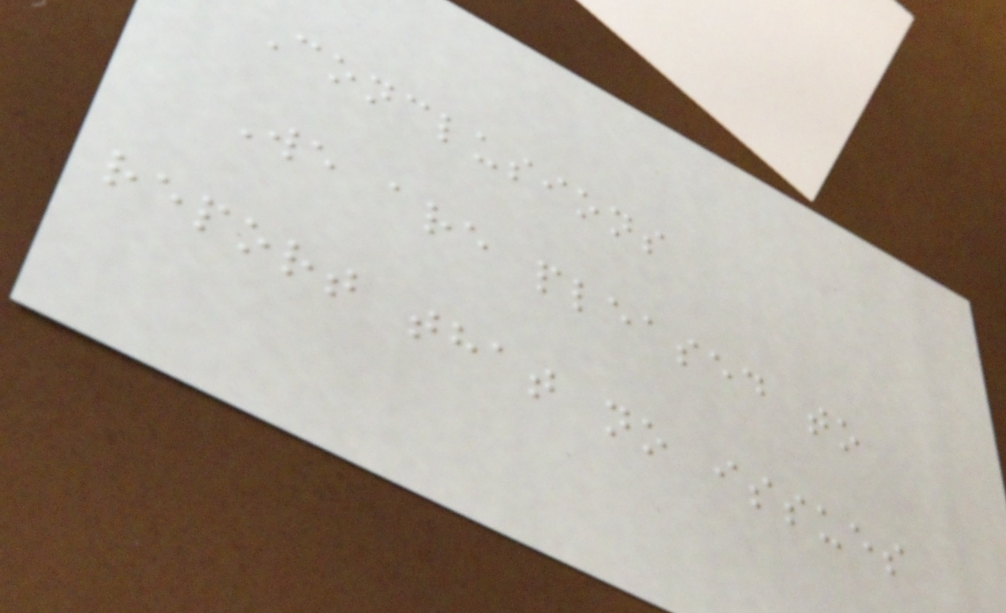Conclusions
We are pleased to
report that no issues
